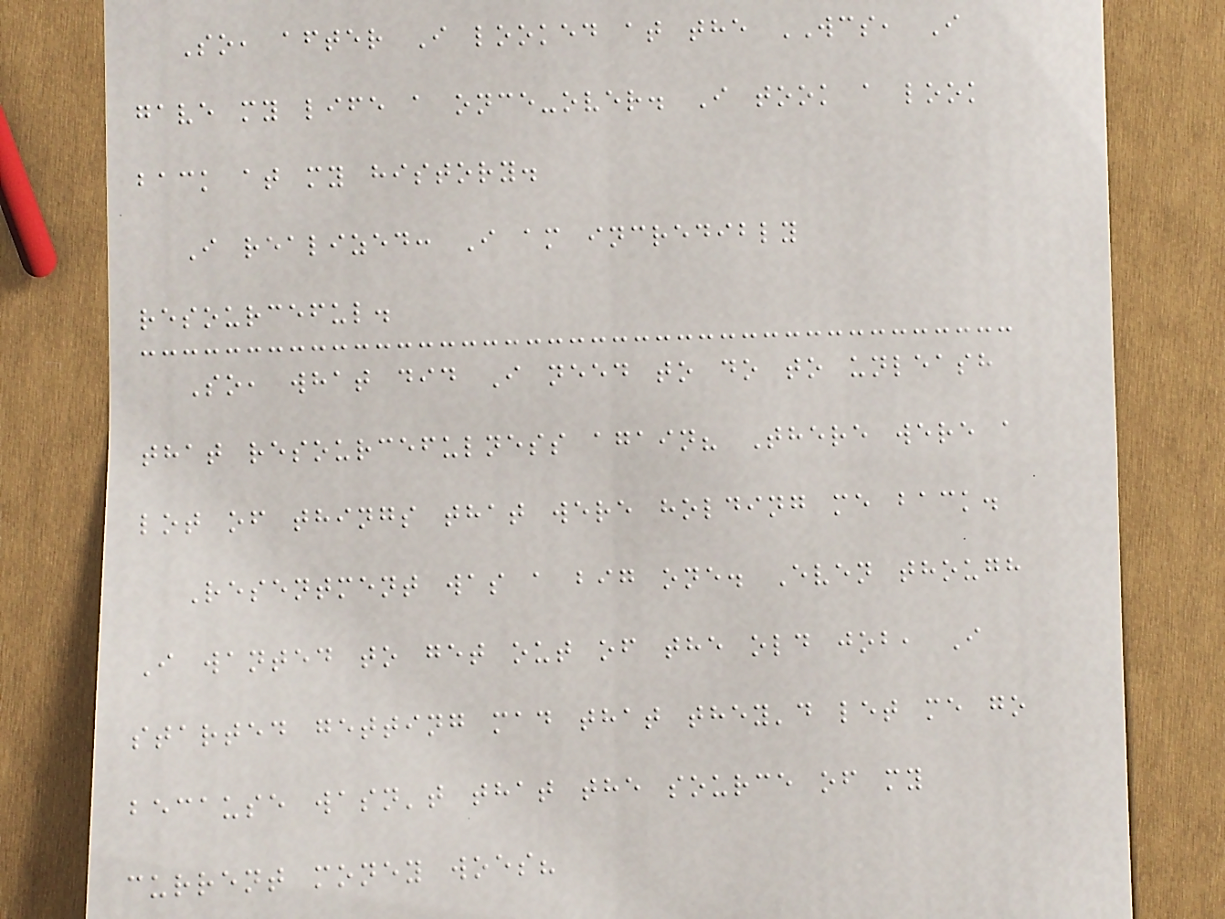So, after I looked at the WCS, I
gave my life a once-over. I took a look
back at my history.
I realized: I am incredibly
resourceful.
So, what did I need to do to unleash
that resourcefulness again? There were a
lot of things that were holding me back.
Resentment was a big one. Even though
I wanted to get out of the old job, I
started getting mad that they'd let me go
because wasn't that the source of my
current money woes?
